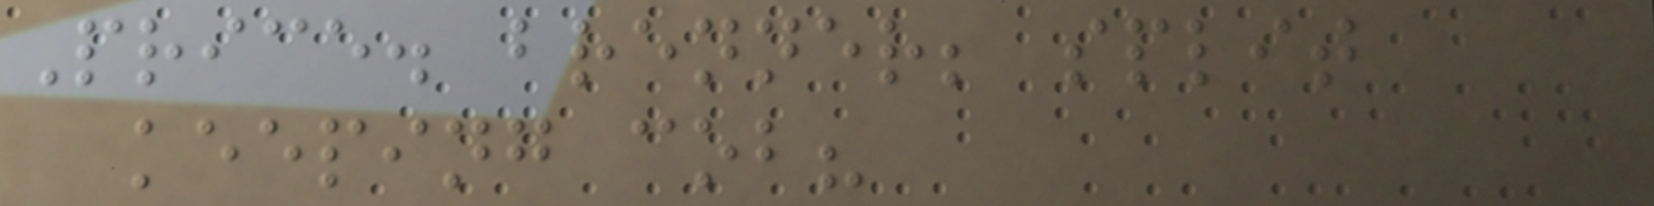Price. brenner; split
keeping cob?
